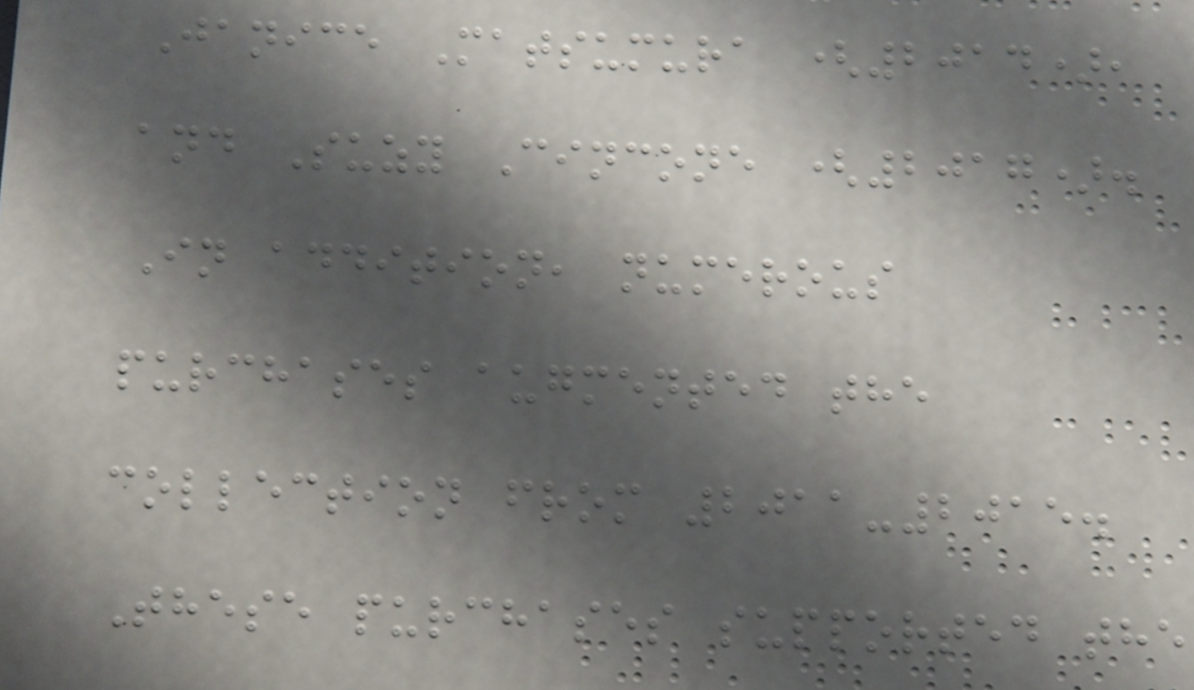Janice Matsumura (2014),
and Suzy Cincone (2017).
In addition, numerous
purchases augmented the
collection from 2011-2015.
These purchases supported the
